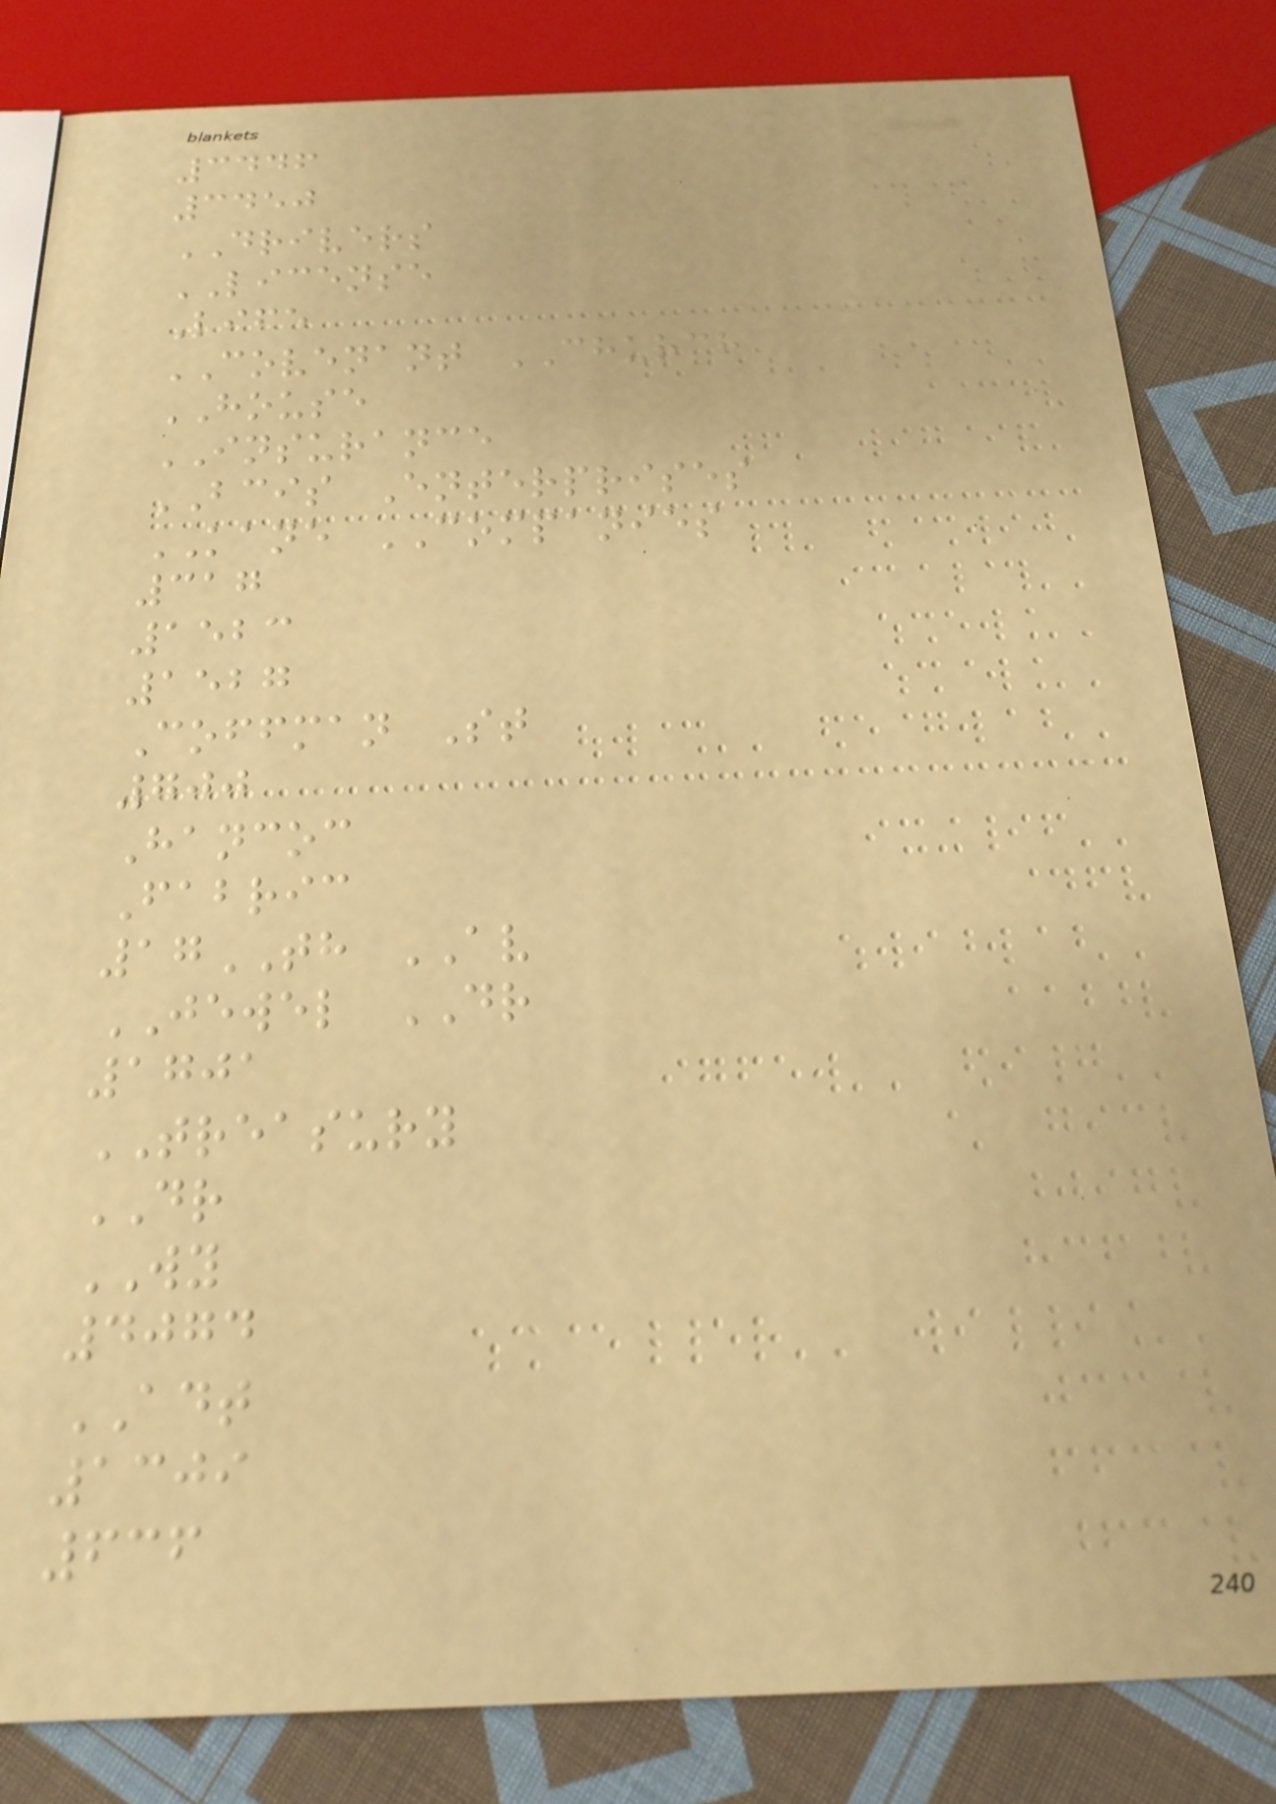3446
3450
DRIVERS
LICENSE
Life
COVENANT CHURCH
HOUSE
INSURANCE
BCIS Enterprises
KANE COMPANIES
317
1523
1527
Coffman St
700
Hancoc
Fabric
17TH AV
JEWEL DR
1701
TREASURY
DR
WY
4074
ADT
1309
636
